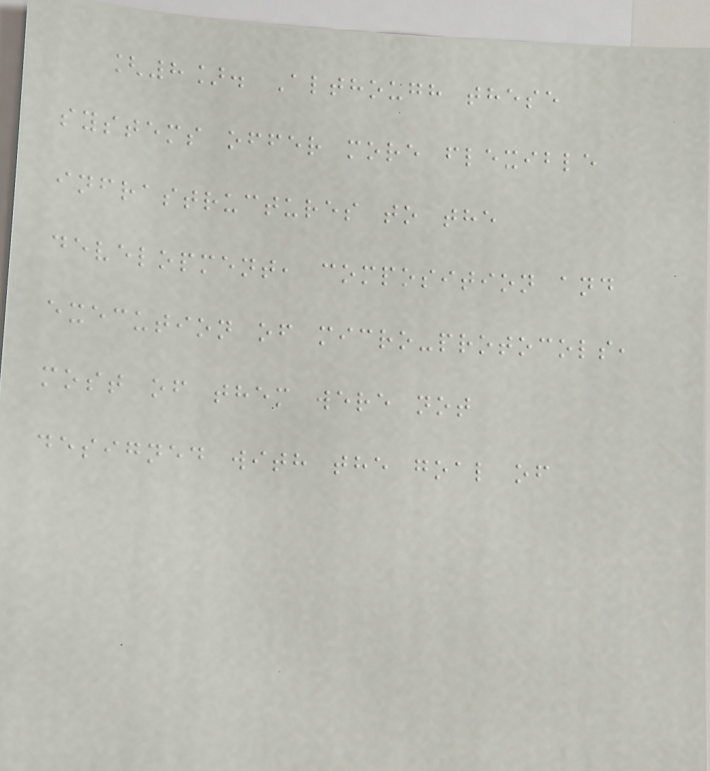[8]. Although these
systems offer more flexible
infrastructures to the
development, composition and
execution of micro-protocols,
most of them were not
designed with the goal of
